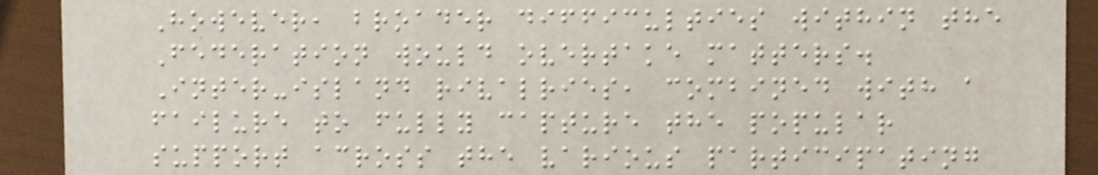However, broader difficulties within the
Federation would overtake matters.
Inter-island rivalries, combined with a
failure to fully capture the popular
support across the various participating
